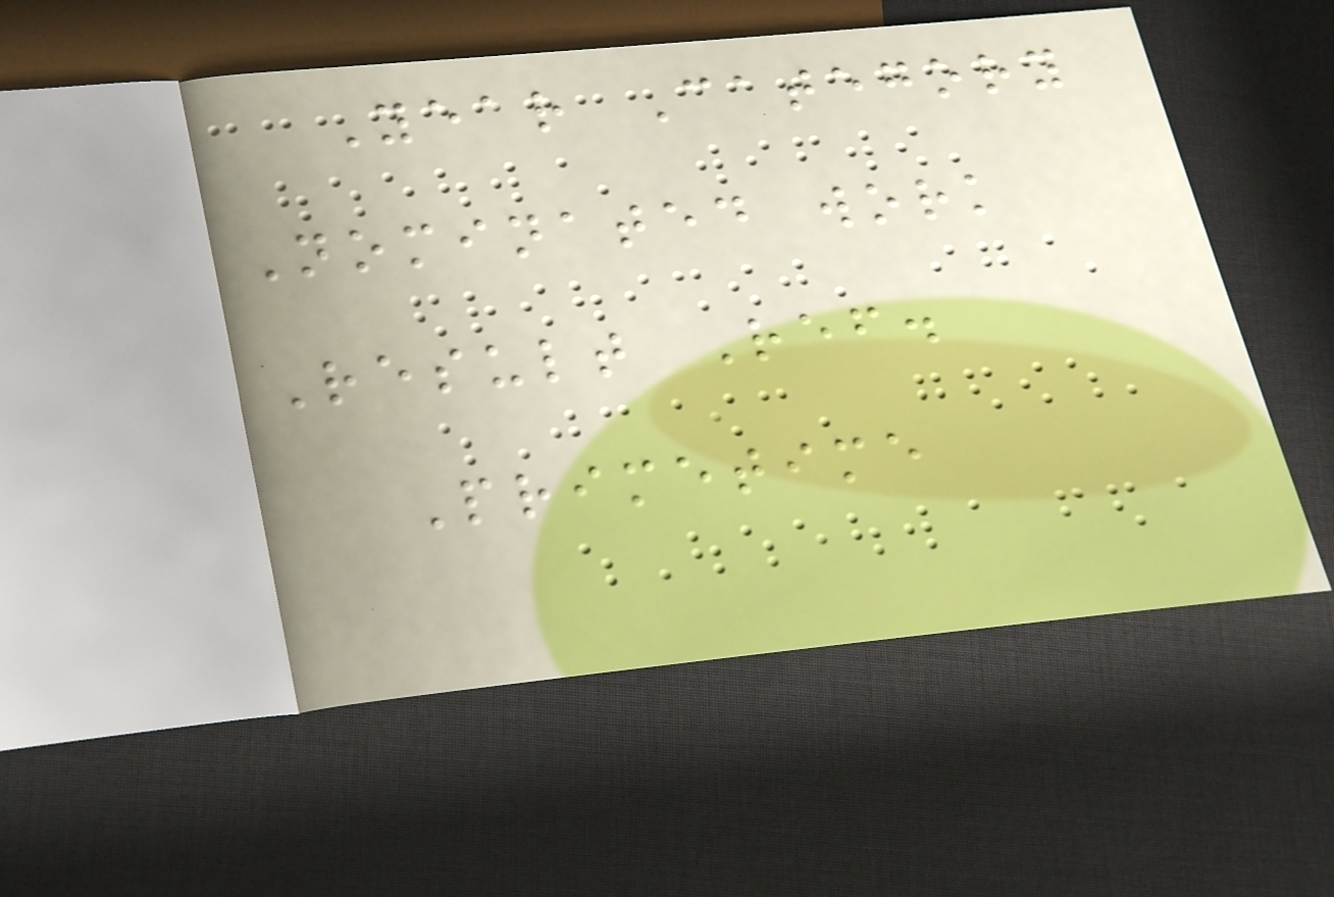Year Category
Nominated work
Result Ref.
Primetime
